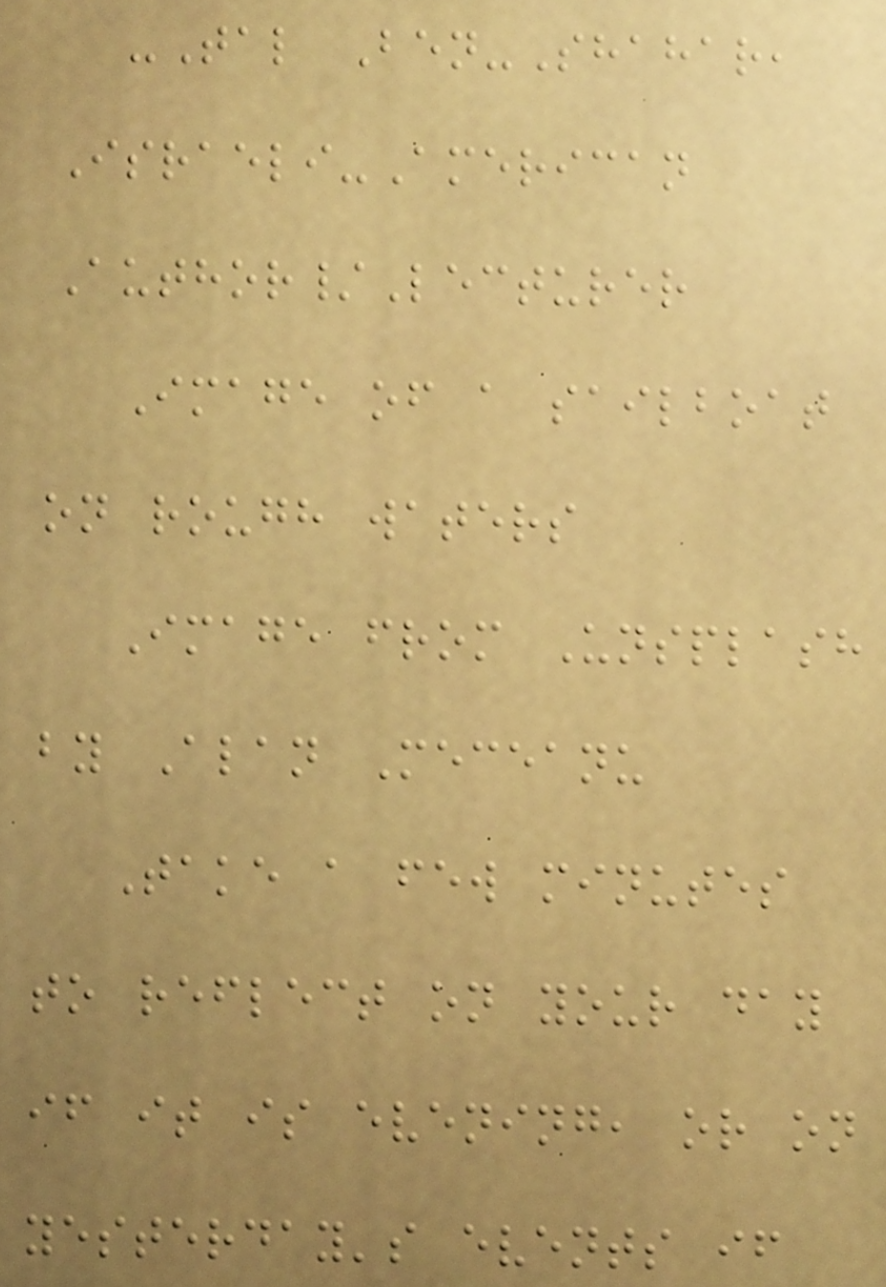-Tal Ben-Shahar,
Israeli-American
Author/Lecturer
Image of a sailboat
on rough waters
Image from Unsplash
by Alan Meceanu
Take a few minutes
to reflect on your day
if it is evening, or on
yesterday's events if
